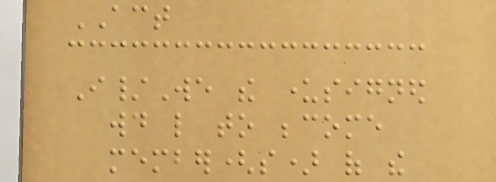ACT
I/We the undersigned
would like to become
member(s) of the
